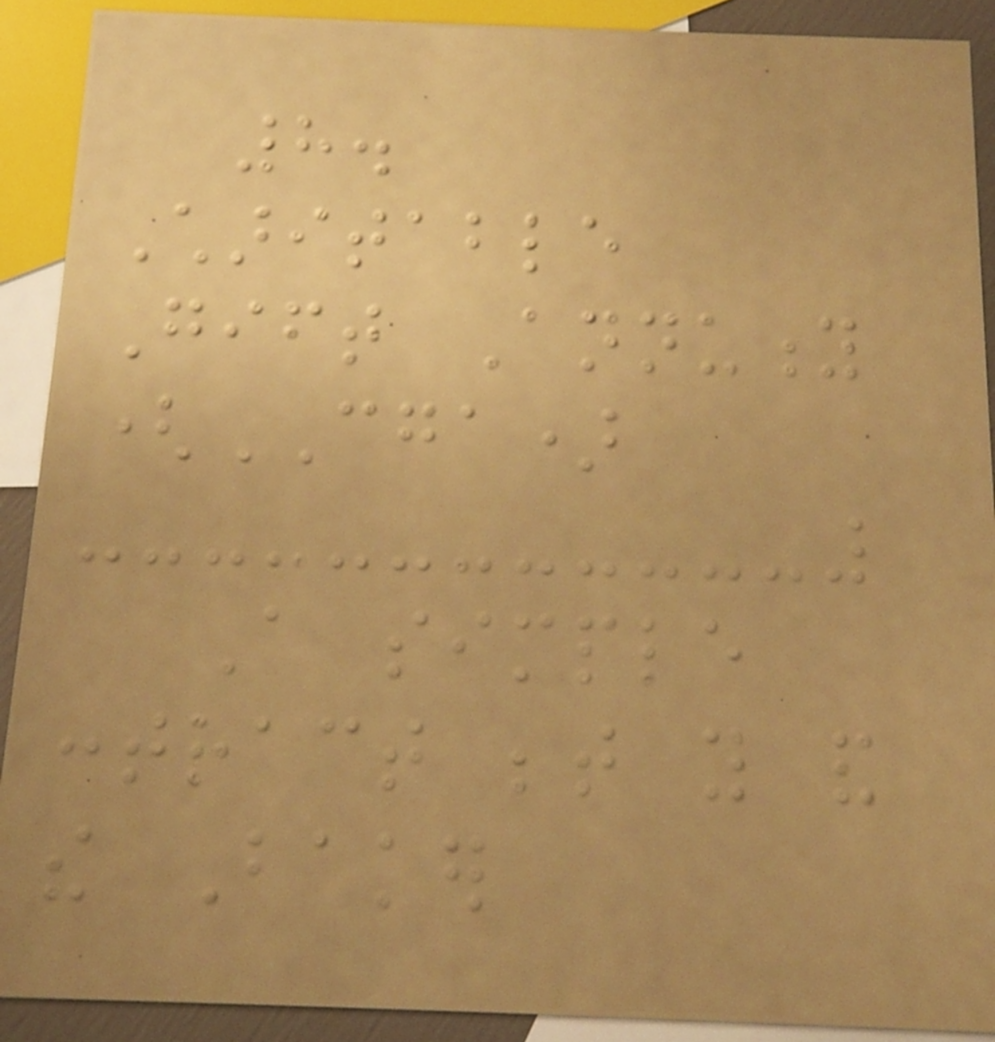8.
Charitable
Gift Annuity
(CGA)
A simple
contract between you and
the Baker
